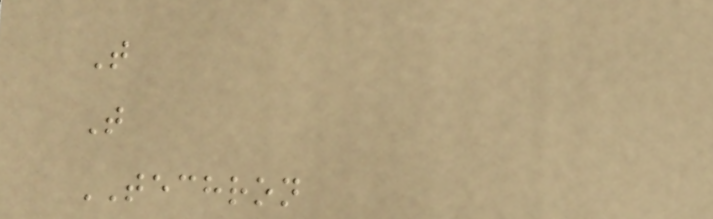T
T
TECHRON
